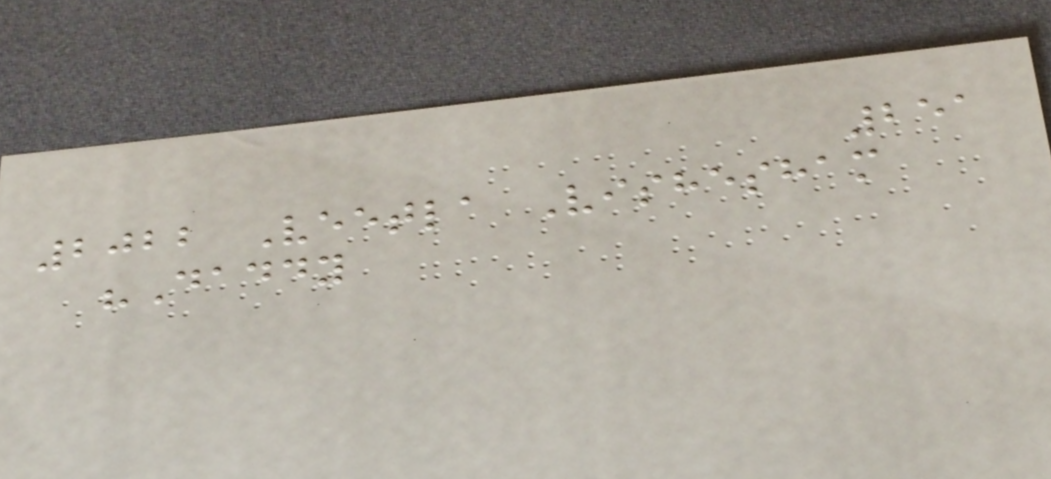251
2022 Veetla Vishesham
"Daddy
